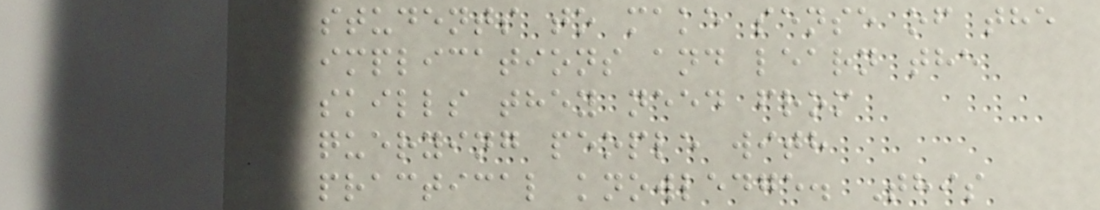students to make sense of the
implications and learn the
skills they need from
querying people with
practical knowledge. This
